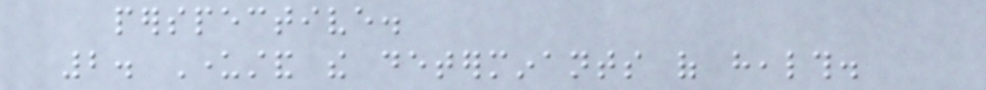perspective.
2. Understand the determinants of health.
